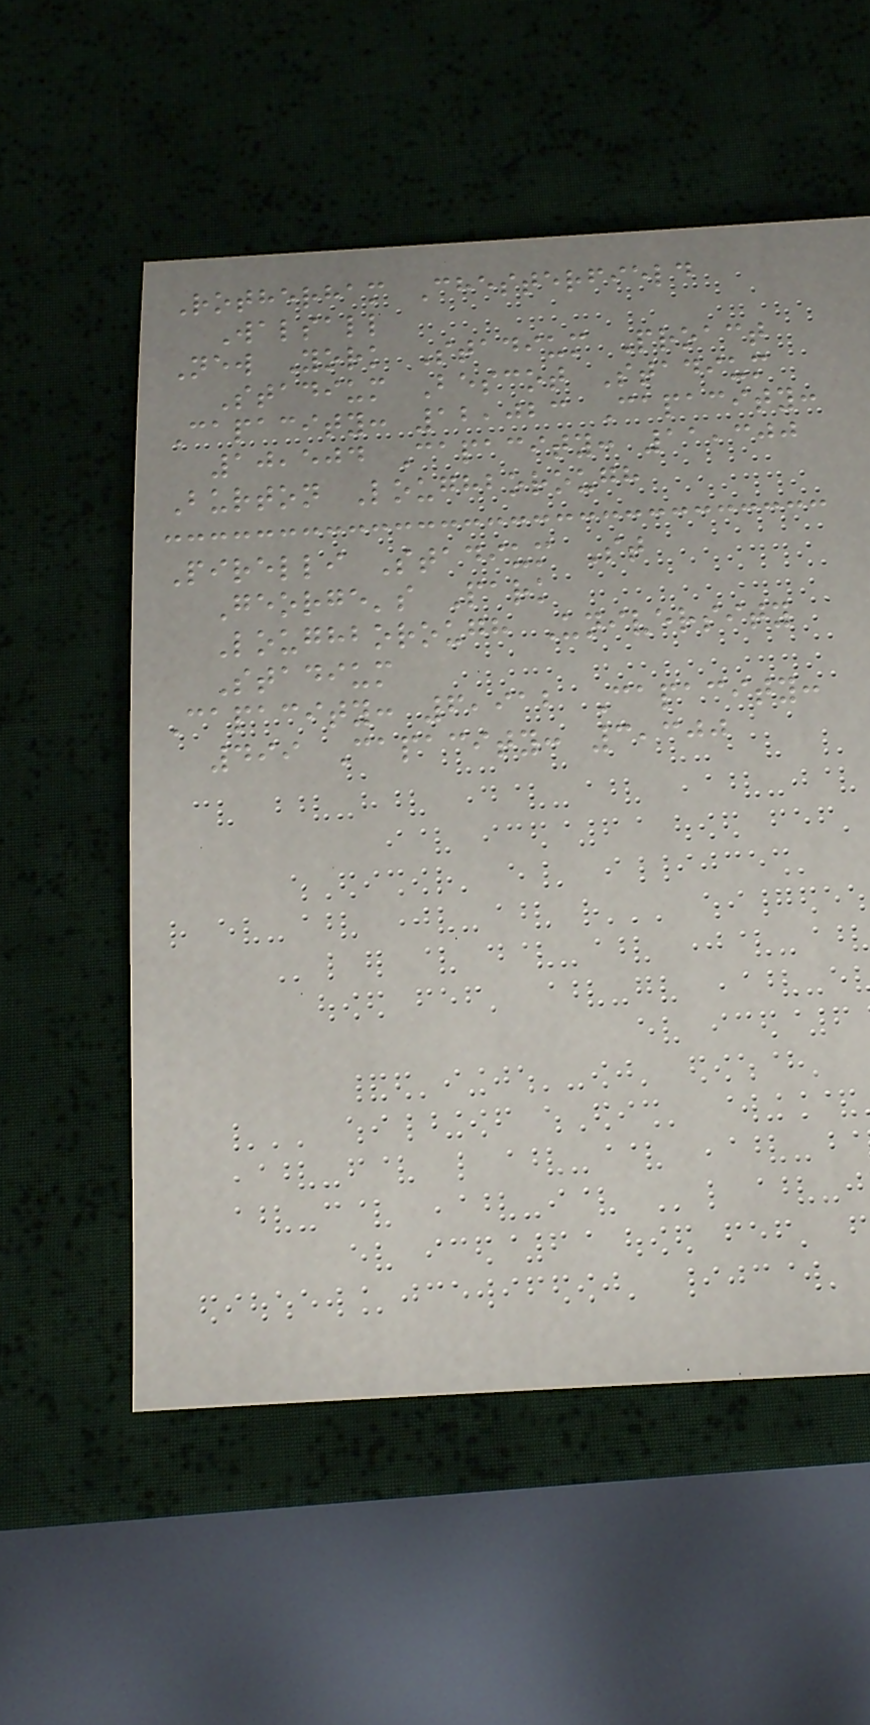Rotherham Chesterfield
Walsall
New York Stadium Proact
Stadium Bescot Stadium
Capacity: 12,023 Capacity:
10,504 Capacity: 11,300
Burton Loughborough
Pirelli Stadium St
George's Park
Loughborough University
Stadium
Capacity: 6,912 Capacity:
499 Capacity: 3,300
